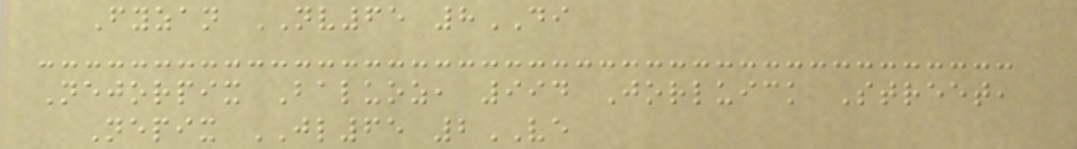Fyzan NV65 8DI
Nejorpix Baluoz, 994 Jorluick Street,
Nepix JL65 2VE
